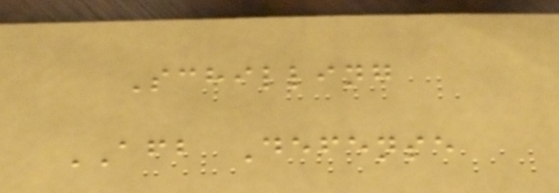Schilling
AFB Defense
